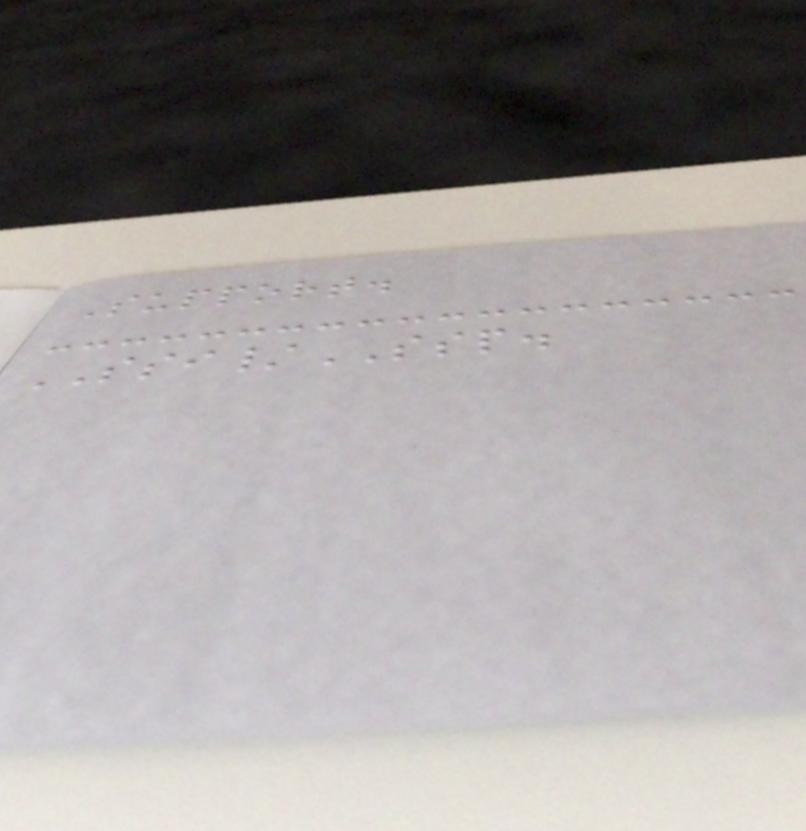Support.
SSI/SSP.
